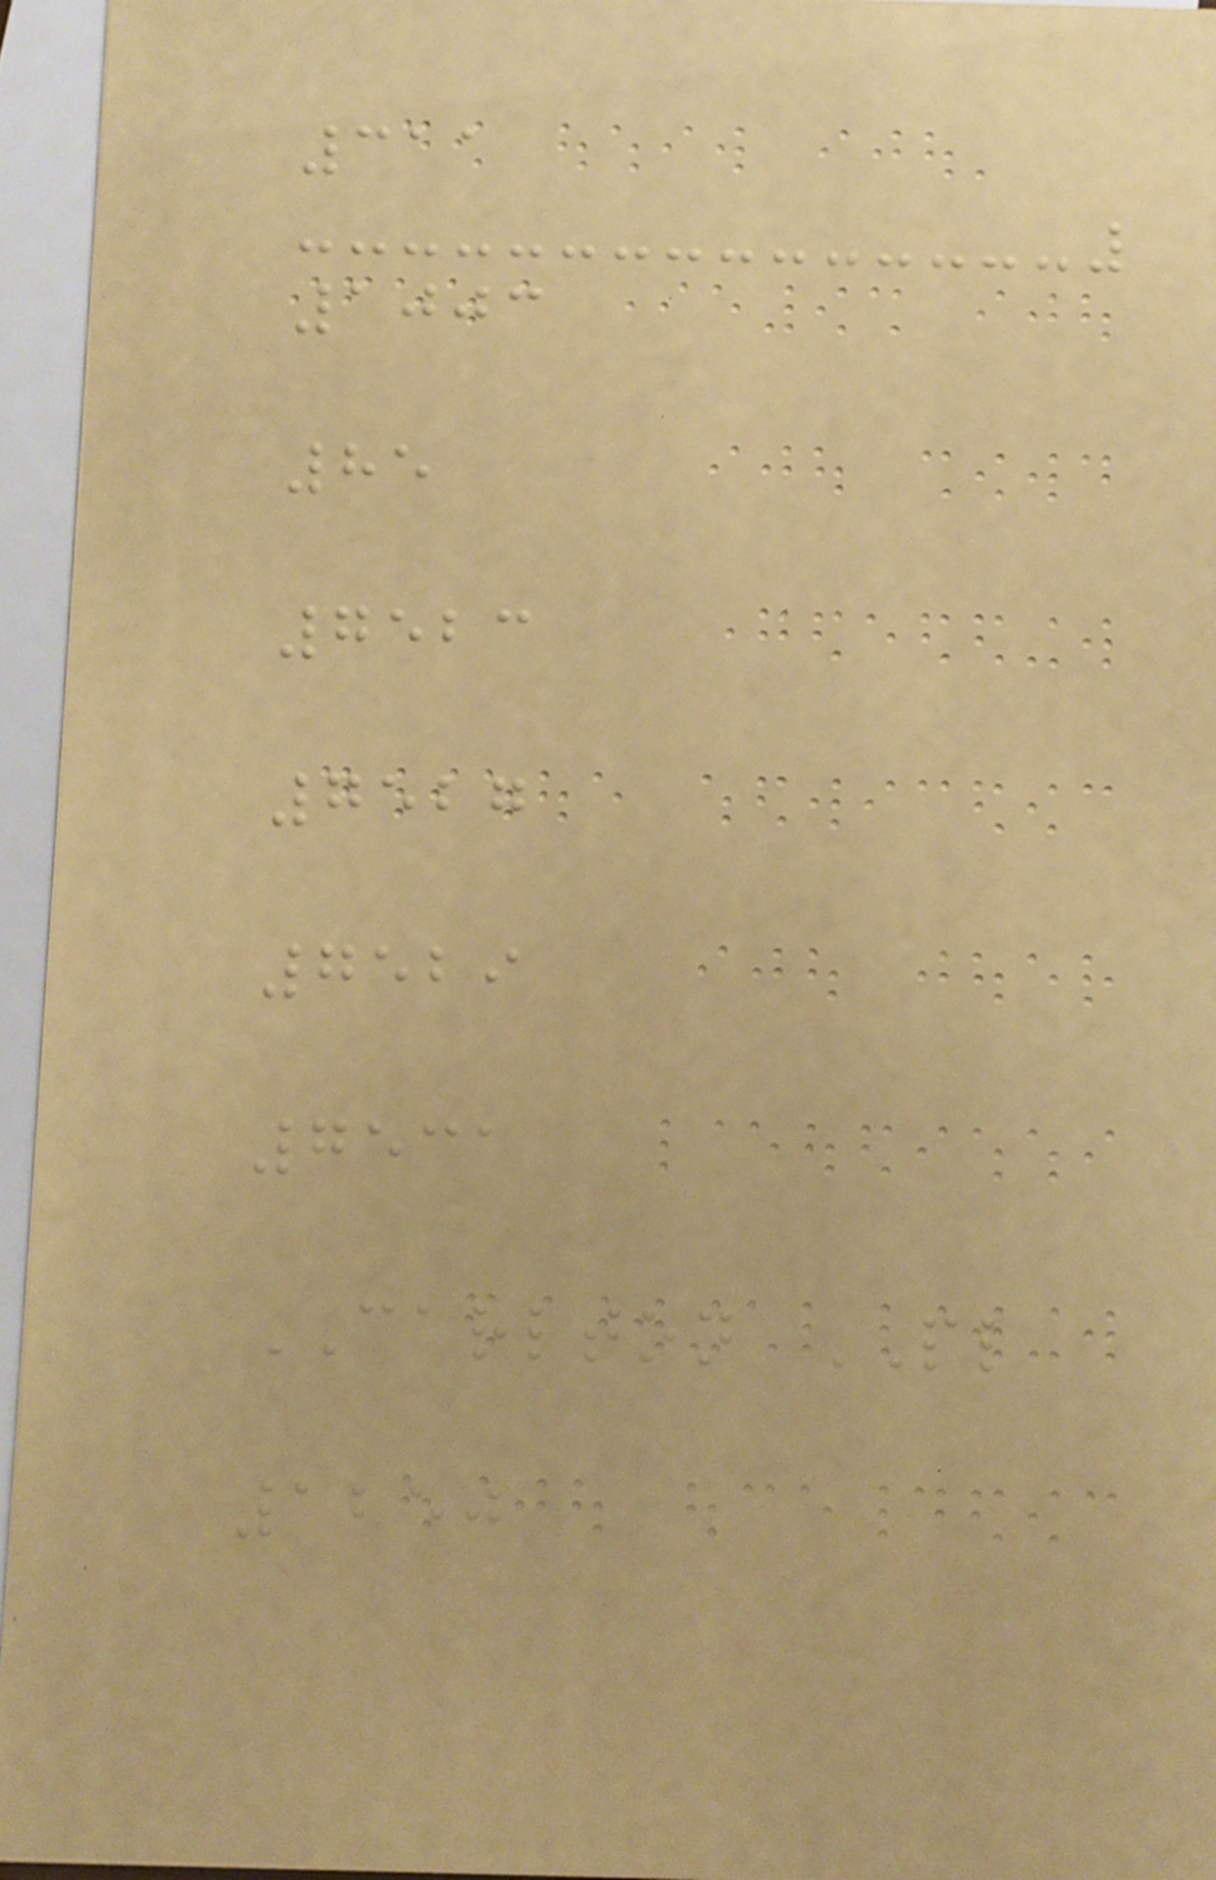311
1003
85
7523
7527
7529
7531
CARLTON PL
1250
